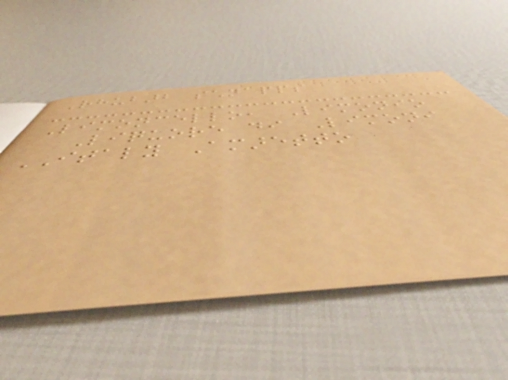Rhubarb schnapps
Limoncello, Limonio
Liquore di Limoni
ITALY Amaretto
